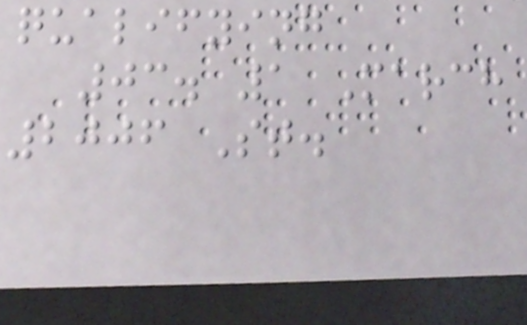qualifying
03. 1 March
2006 St.
